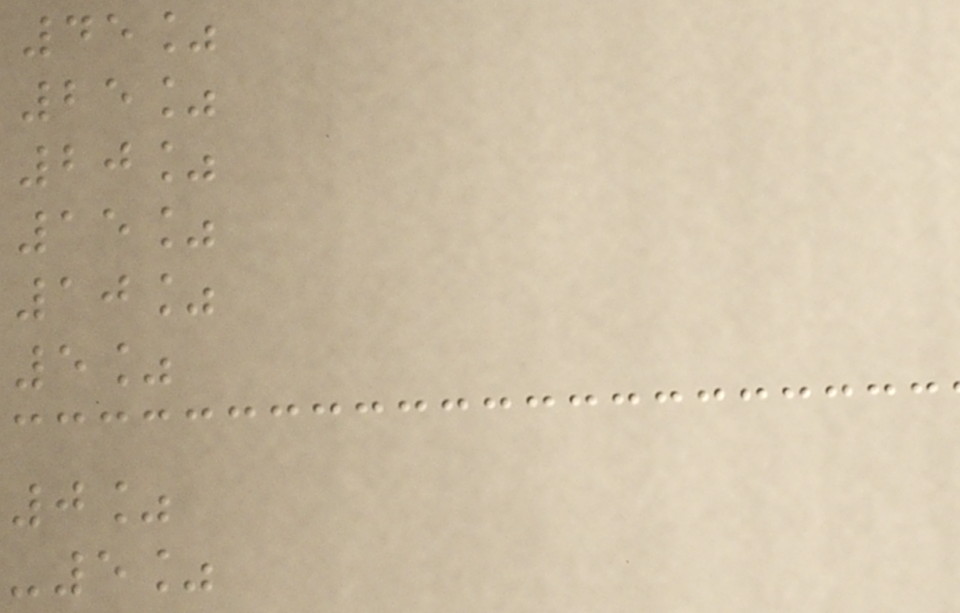45%
25%
20%
15%
10%
5%
0%
-5%
